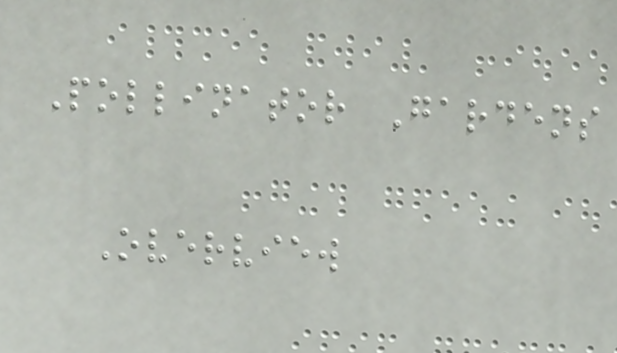Pollinator Gardens
Overview
